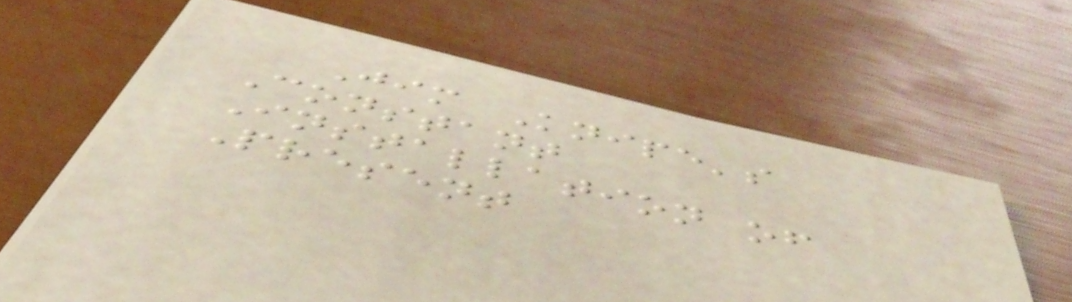Jim Knipe's
Constant
Installation of
Present
